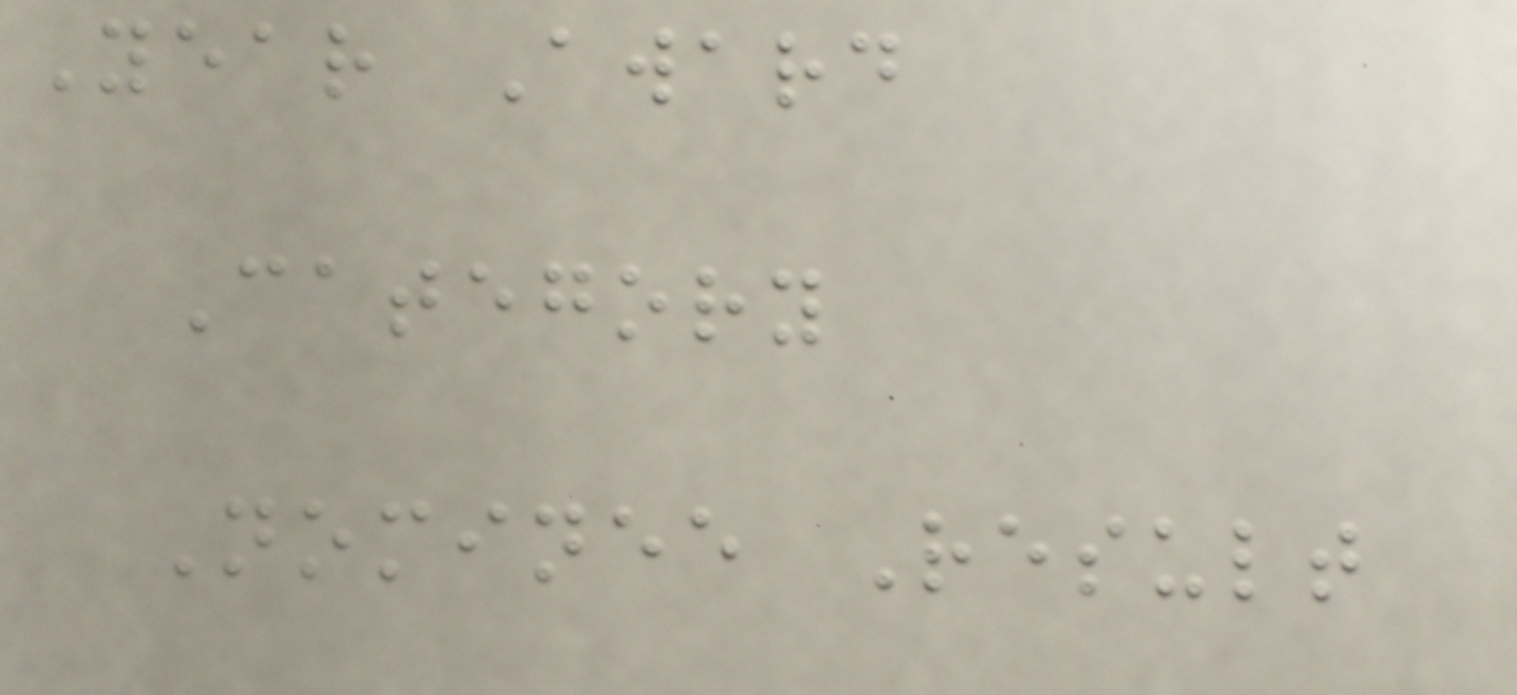Year Award
Category
Nominee Result
